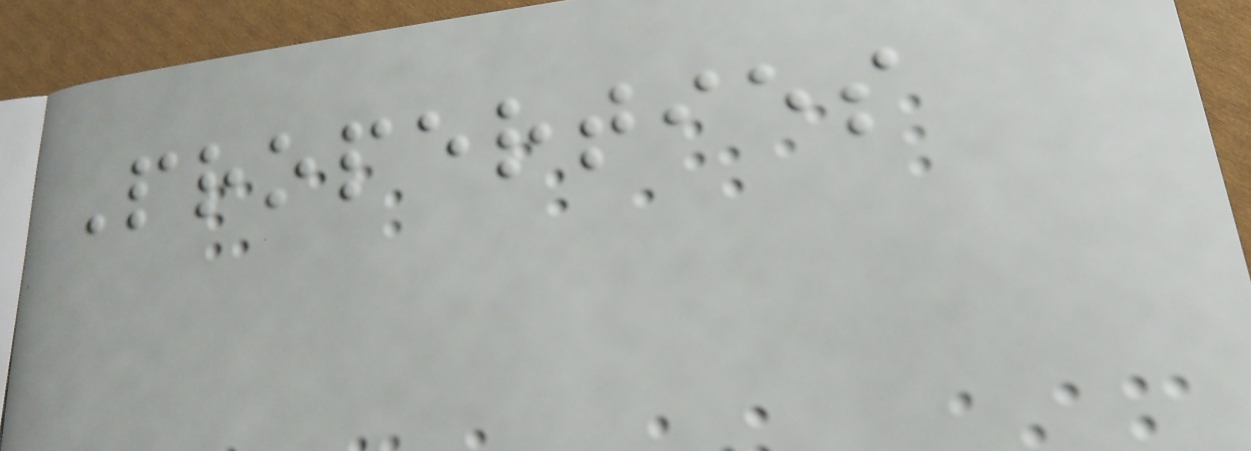Properties
